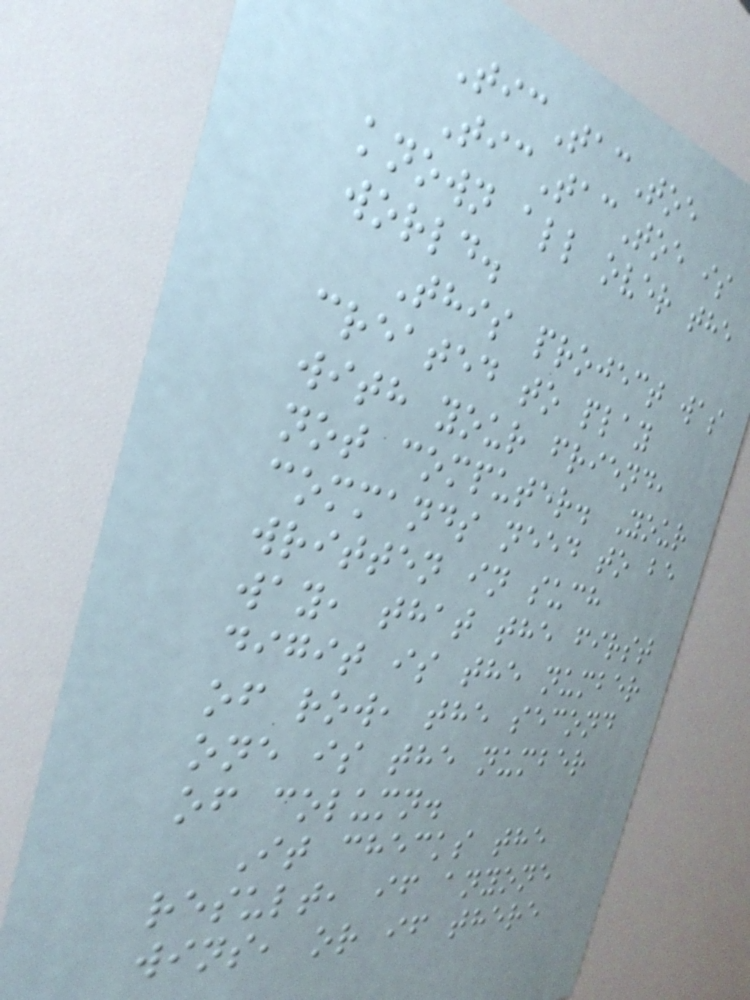TicTacToe
TicTacToe is
known all over the
world.
This project was
created to play
with your friend,
not computer. Your
commands need to be
written in such
way, that the first
digit is the number
of row, the second
one is the number
of column.
It checks the
result, if anyone
wins, or if there
